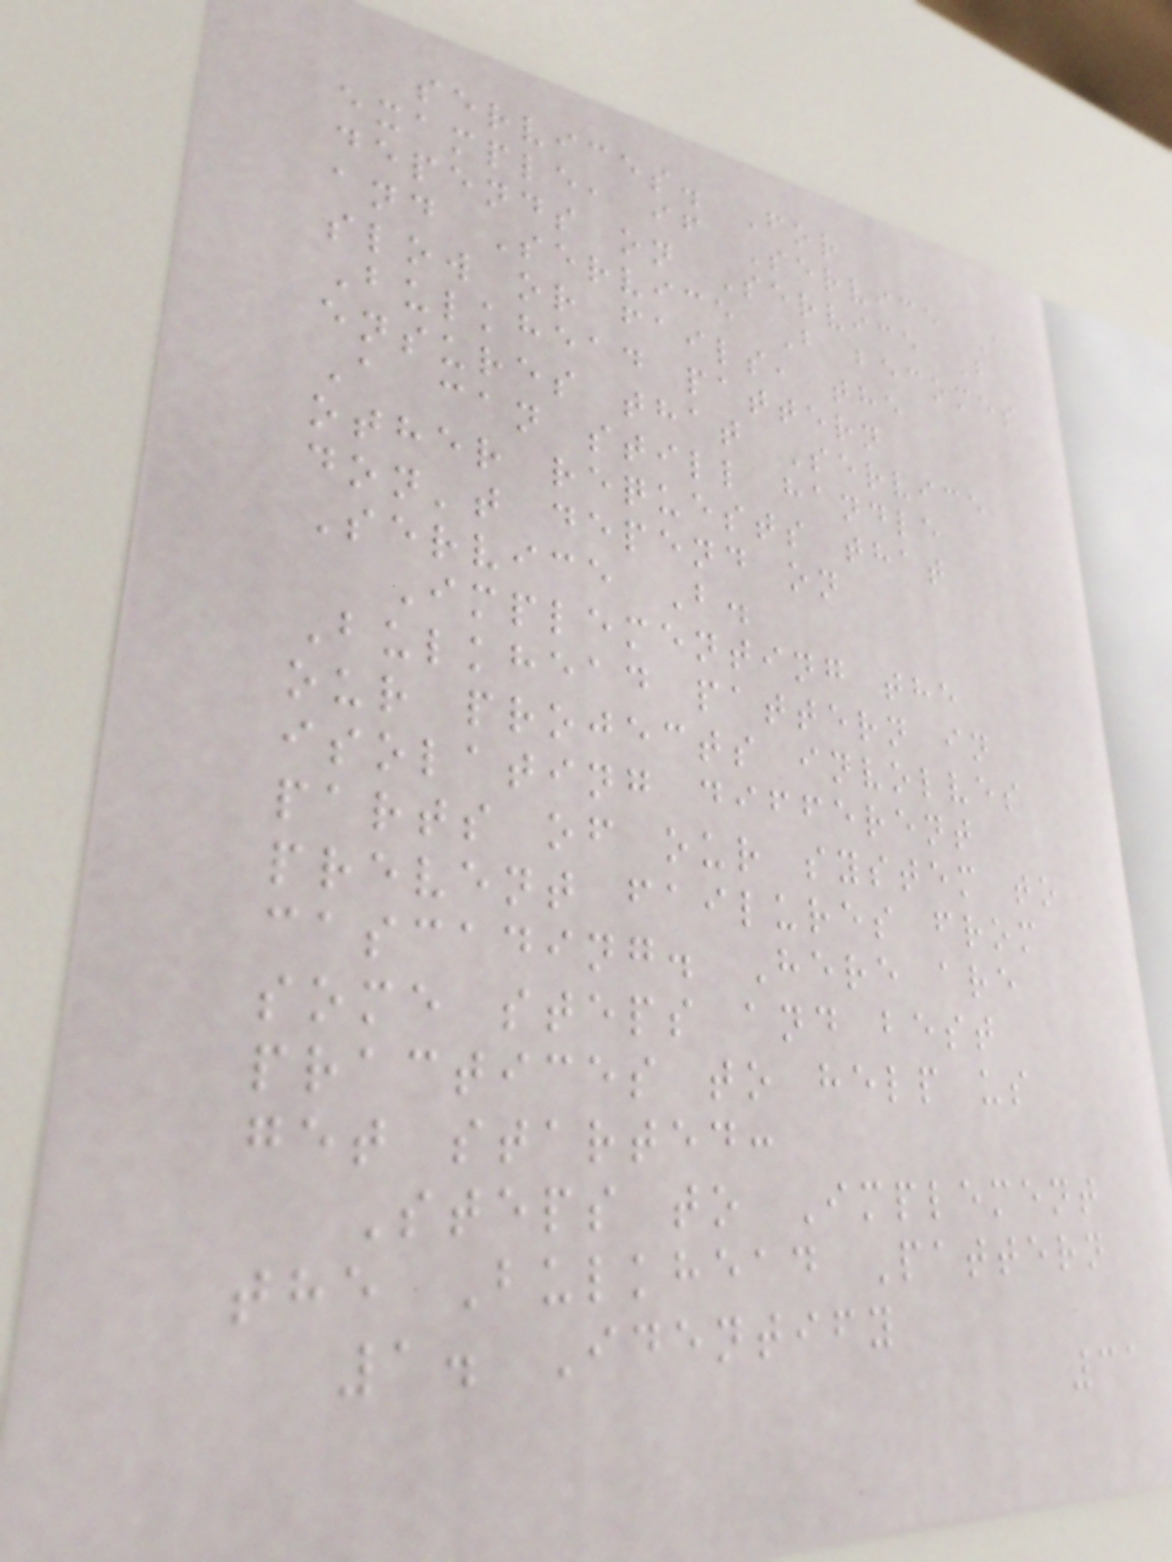services. For
example, if Service A
depends on Service B
and Service B becomes
slow or fails, the
Bulkhead pattern
ensures that Service
A can still handle
other requests that
don't depend on
Service B.
Implementing the
Bulkhead pattern in
our projects involves
isolating different
parts of our system to
prevent failures from
cascading. Here are
some steps and best
practices to help us
get started:
Steps to Implement
the Bulkhead Pattern
1. Identify
31
